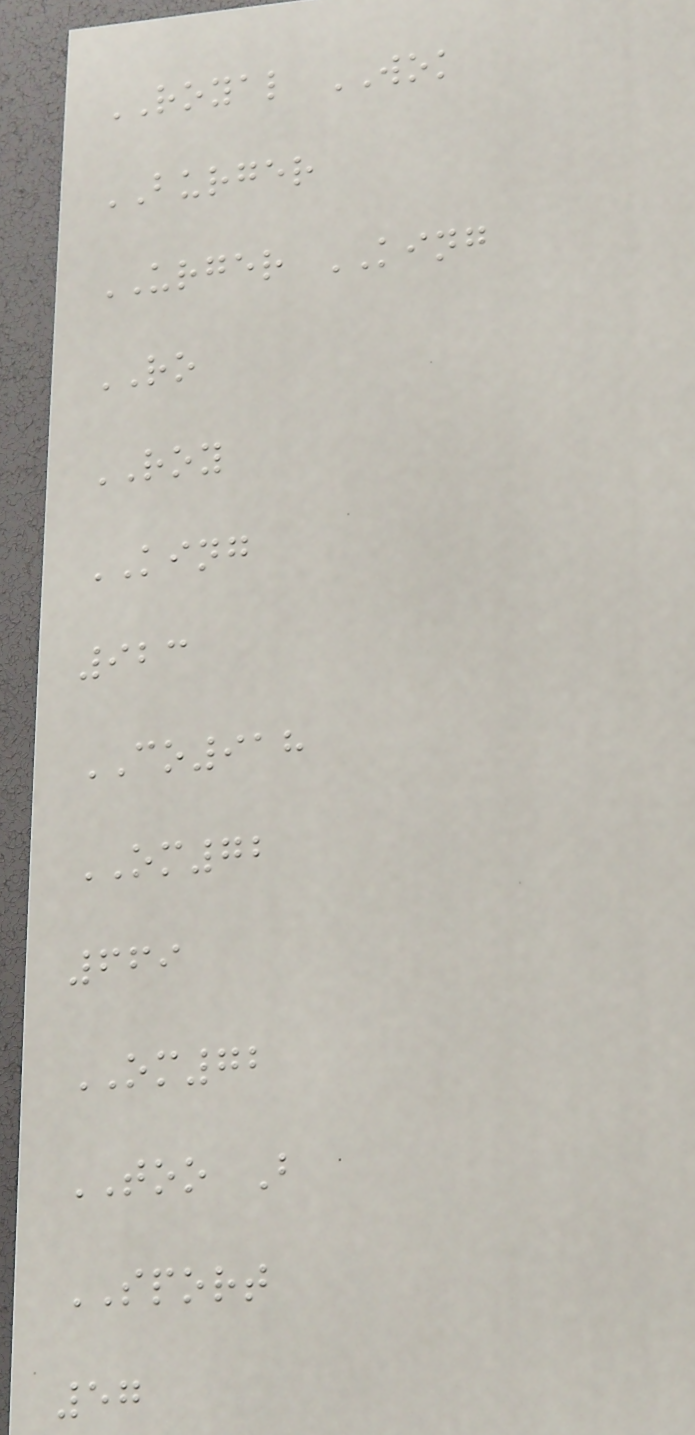ROYAL WOK
BURGER
URGER KING
RO
ROY
KING
923
CO918
OM72
669
OM72
TOO B
SPORT
57
